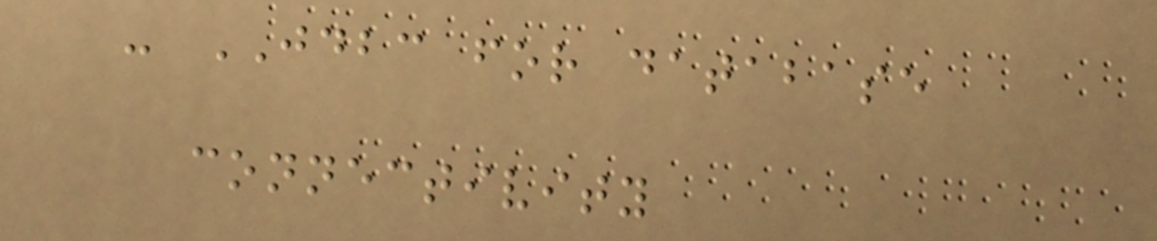- JDBC for database
connectivity
